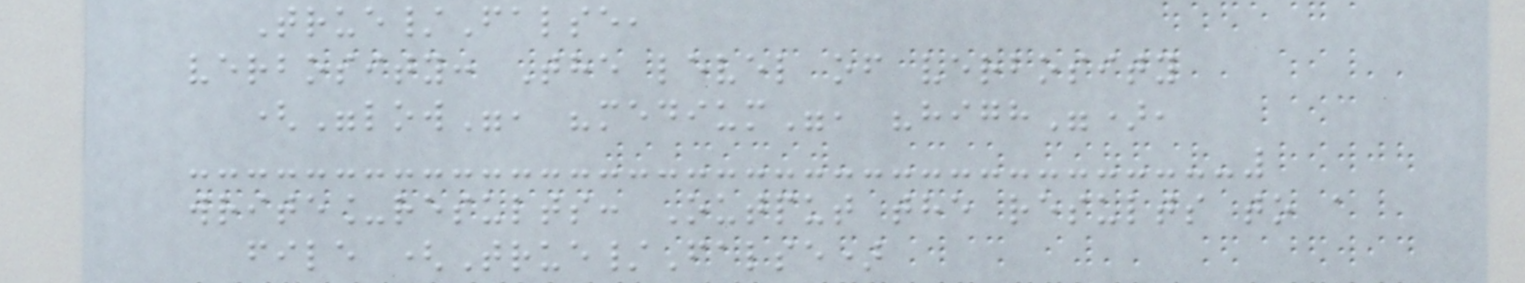True/False,
verbosity: The level of verbosity
("low", "medium", "high"),
write_results: Output the results to a
file (True/False)
